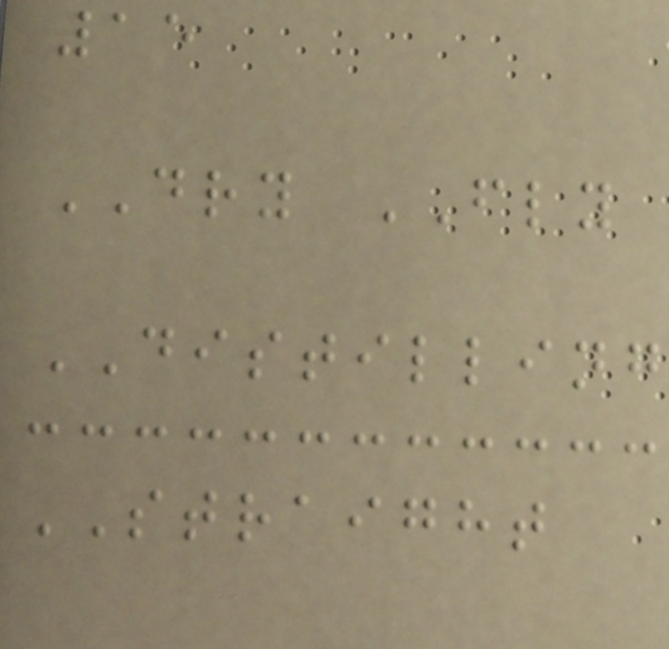15
DRY FLY
DISTILLING
STRAIGHT
